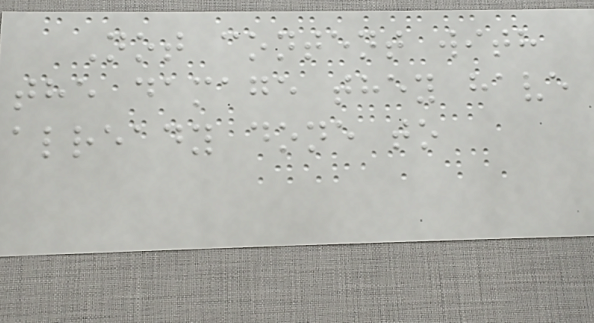Not content with
the damage they have
already done to
